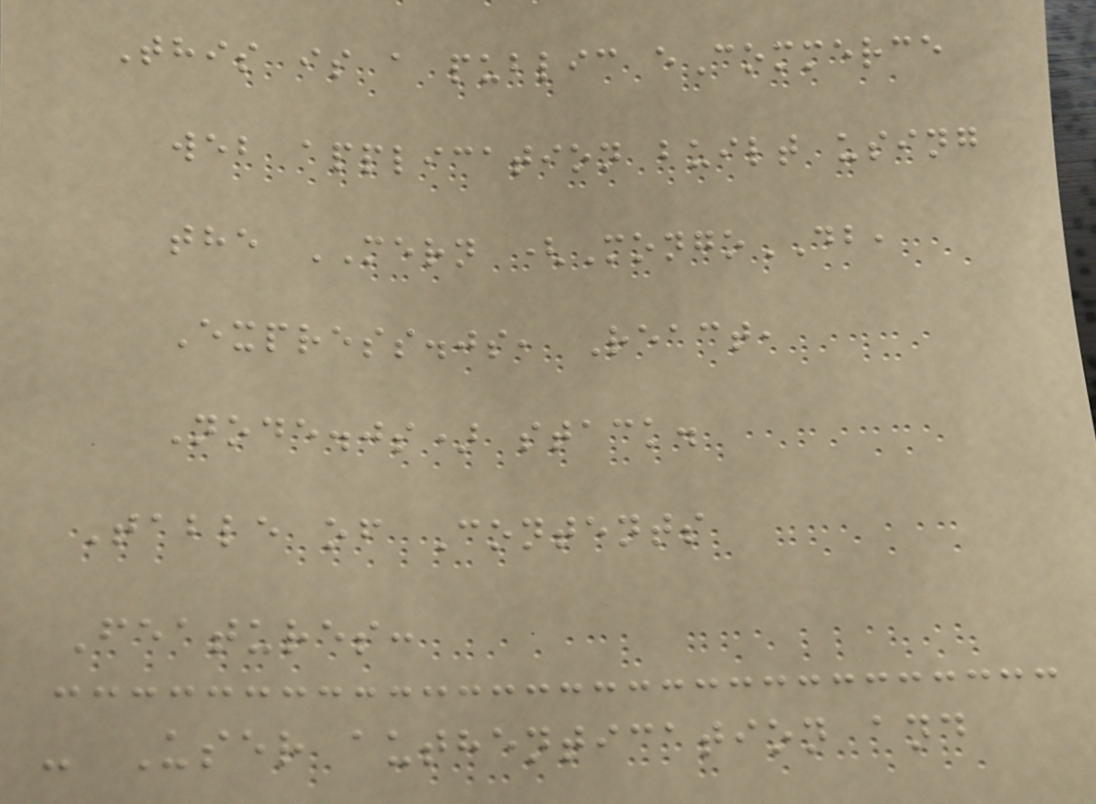This is a public eCommerce
web application built using
the MERN (MongoDB,
Express.js, React,
Node.js) stack.
Table of Contents
Features:
- User authentication and
